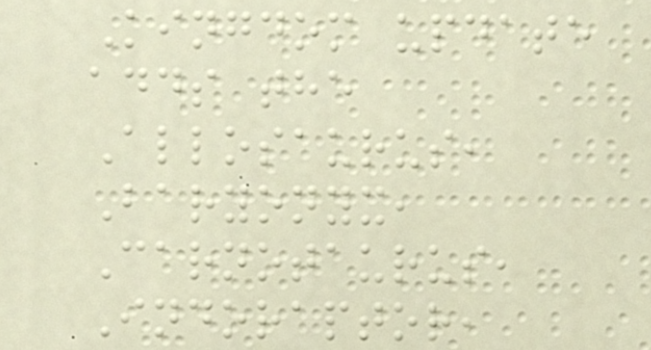Kingdom update
adds the
Allosaurus,
Baryonyx,
Carnotaurus,
Indoraptor,
